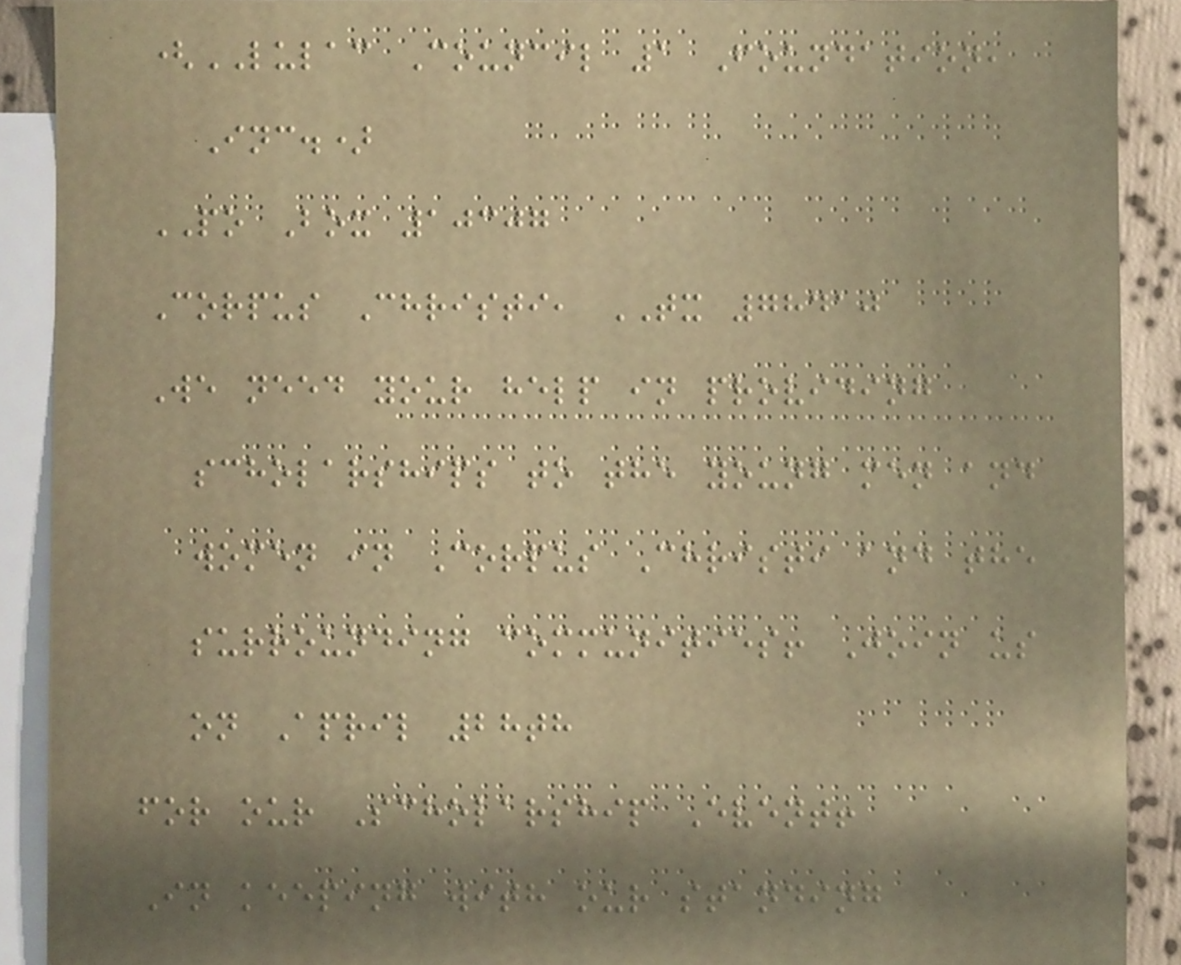(LULAC Council 1 Foundation,
Inc.)
PO Box 10307
Corpus Christi, TX 78410
We need your help in providing
scholarships to the young men and
women in Corpus Christi and the
surrounding communities! Join us
on April 28th
for our Scholarship Event!
In keeping with our standing
